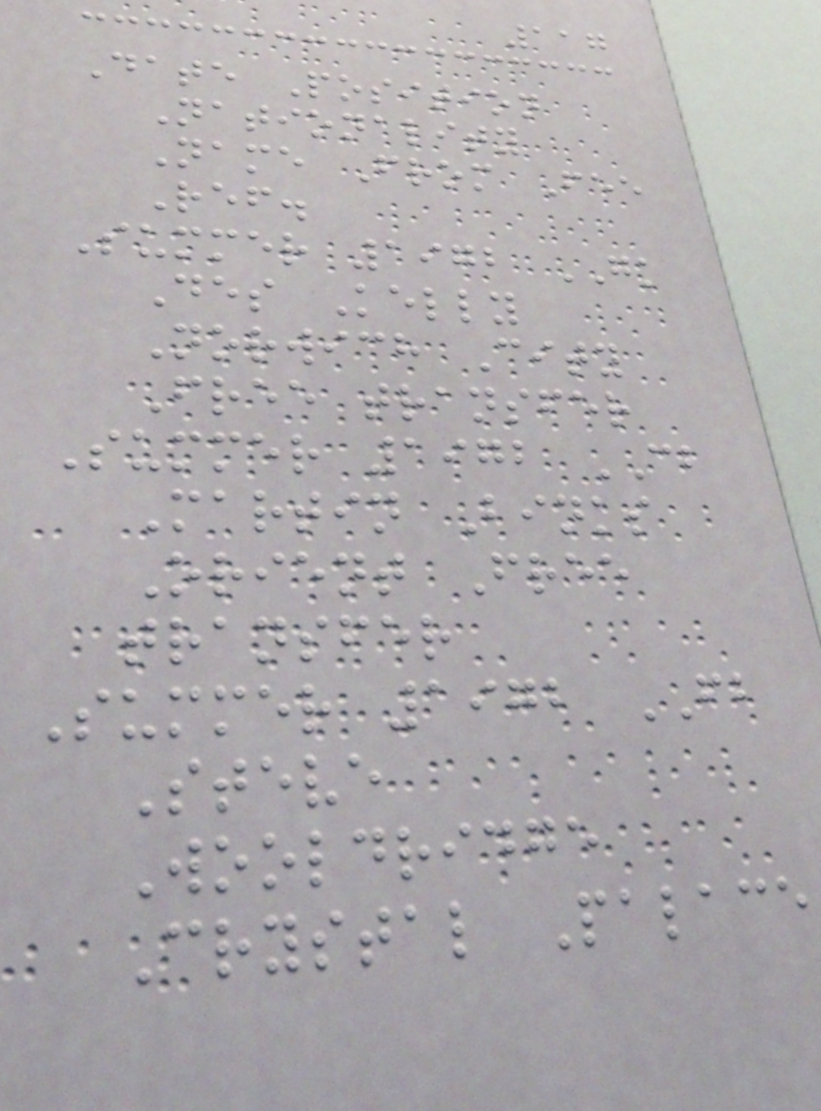117
Date Position
Nationality
Name From Fee
Ref.
Summer 1972 GK
Des Kelly
Norwich City
Free transfer
Summer 1972 CB
Martin Binks
Orient Free
transfer
Summer 1972 FB
Steve
Wooldridge
Crystal Palace
